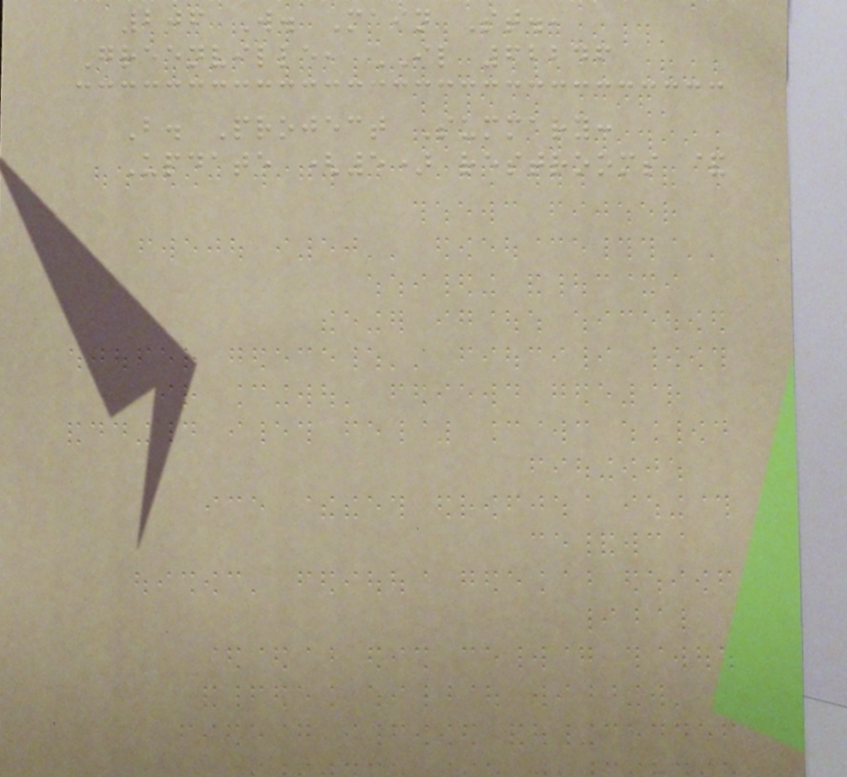206 W. Main St.,
Greenville, IL 62246
B. Project Summary:
Update (5) restrooms &
